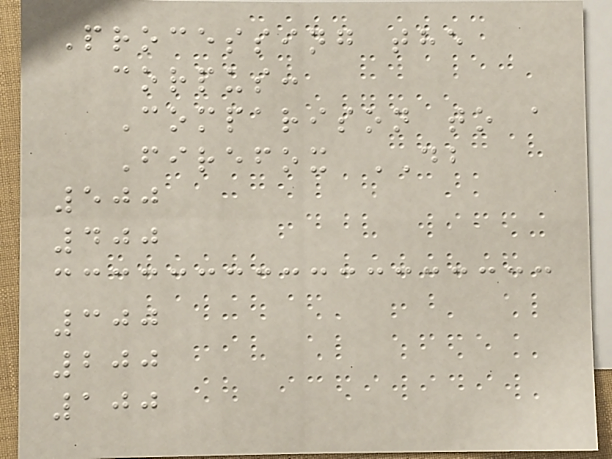Processing the
corpus:
Comparison to a
Firefox DB
500
400
300
200
100
